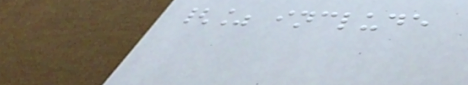{% include
